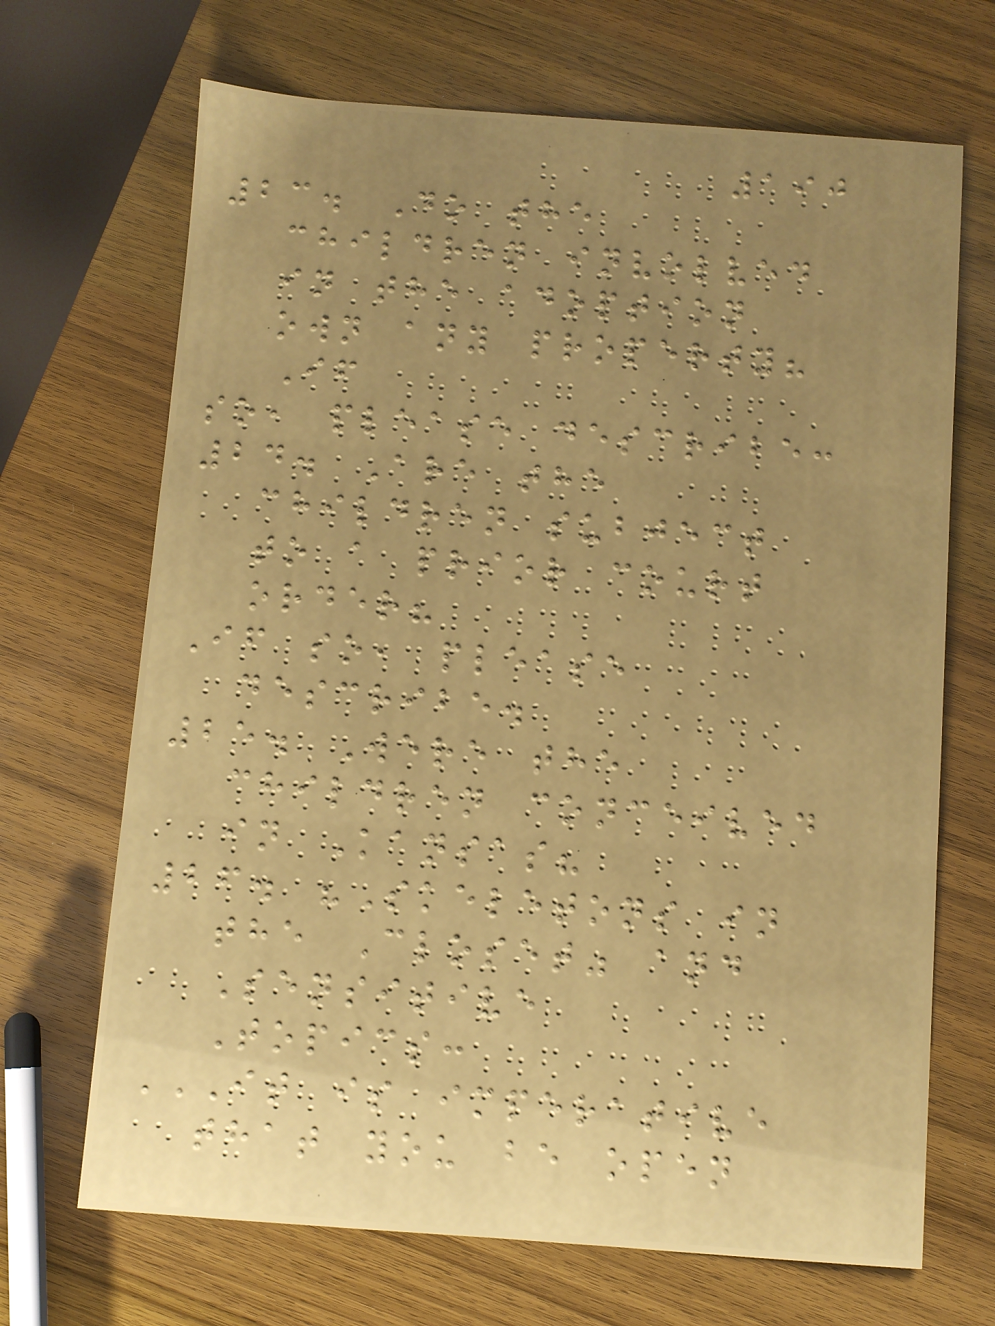190
23. Do the
children involved
in the adoption
own any property?
If
so, please describe:
24. Are the
children subject
to a prior court
order?
If so, please
describe.
25. Were the
children conceived
in Kansas?
26. "Skeletons in
the Closet" and
Sensitive
Topics:
IT IS IMPERATIVE
THAT YOU BE OPEN
